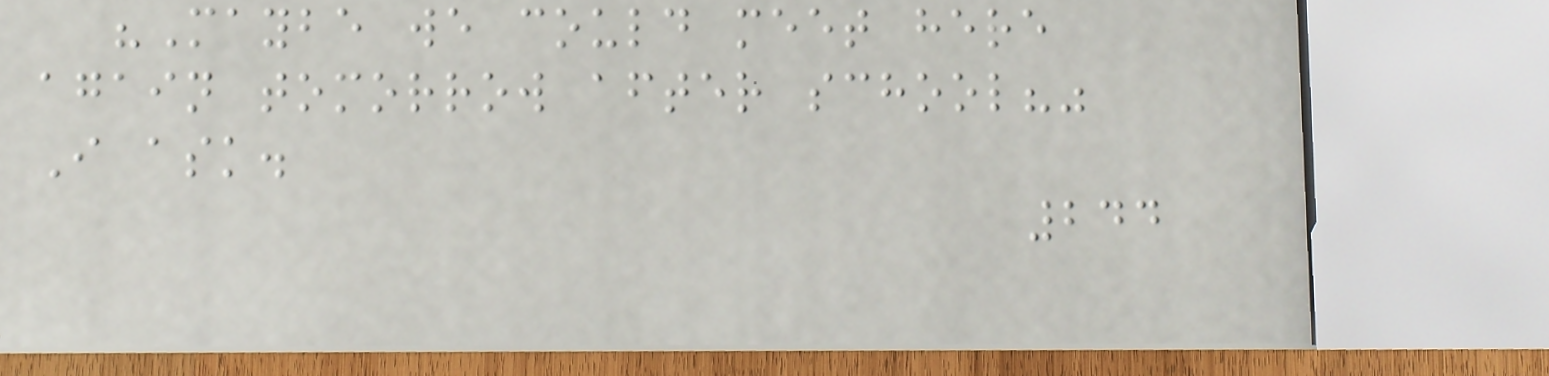"Maybe we could meet here
again tomorrow after school?"
I ask.
244
